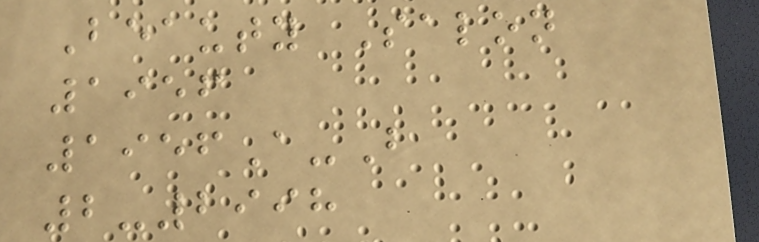Beauty Salon
1956
1956A-B
2-2998
